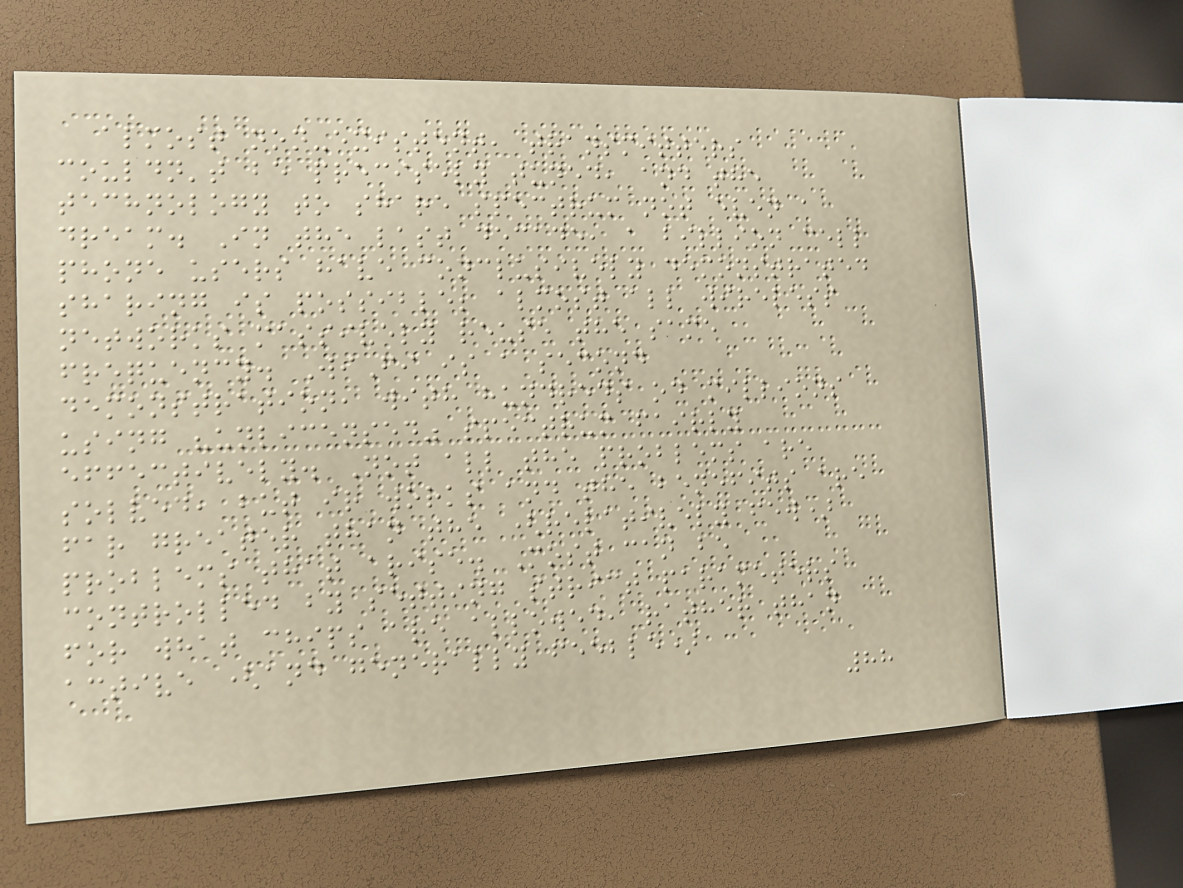almost non-existent, transmitters
couldn't be precisely tuned, and the
technology to share spectrum not even a
dream. In the last decade, a billion cell
phone users have conclusively demonstrated
sharing is possible; almost all wireless
networks massively reuse the same
frequency. WiFi is a second
demonstration, with hundreds od millions
using "unlicensed" spectrum fairly
effectively. Not all the problems are
solved, but ir works and the benefits are
far greater than the (relatively few)
problems that arise. Most can be
controlled by setting strict parameters
for what chips are allowed, rather than
active (and generally feeble)
88
